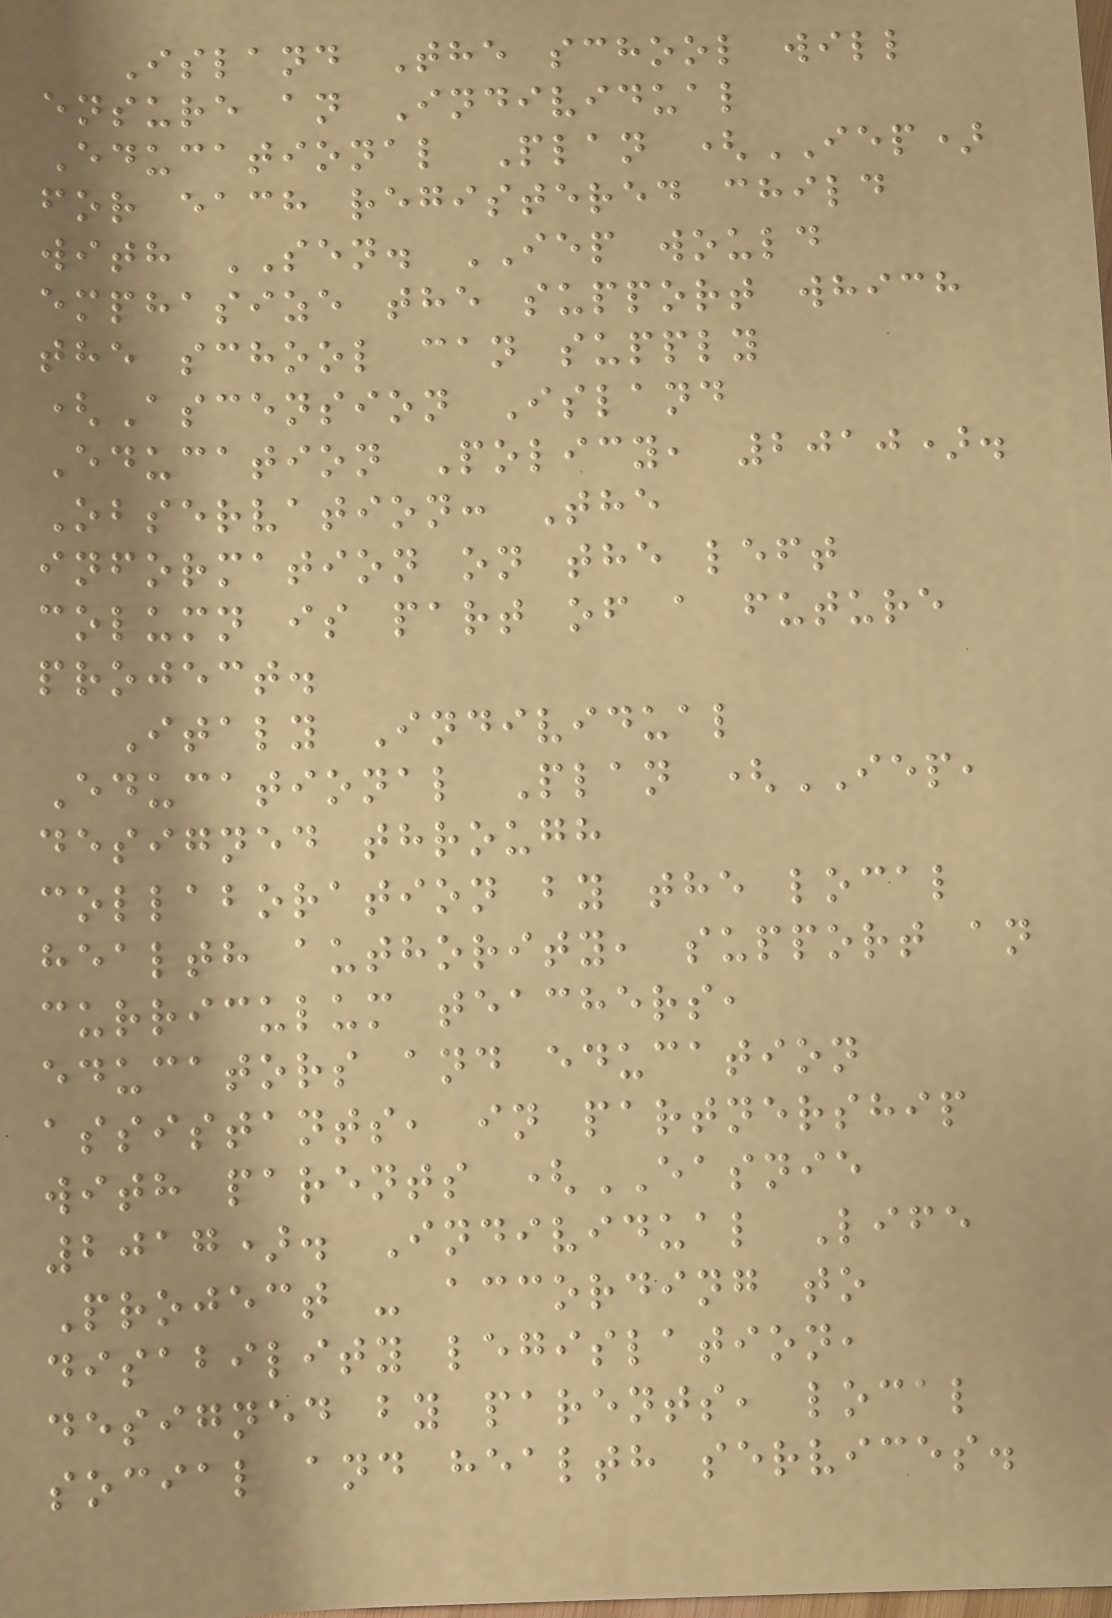Island The school will
ensure an Individual
Educational Plan (IEP)
for each registered child
with SEN. IEP would
emphasize the support which
the school can supply
(Ascension Island
Education Policy, 2010).
Observation: The
information on the left
column is part of a future
project.
Italy Individual
Educational Plan (IEP,
designed through
collaboration by the local
health authority, support an
curriculum teachers,
educators and education
assistants, in partnership
with parents (EASNIE
2017). Individual Life
Project - according to
disability legislation,
designed by parents, local
social and health services.
